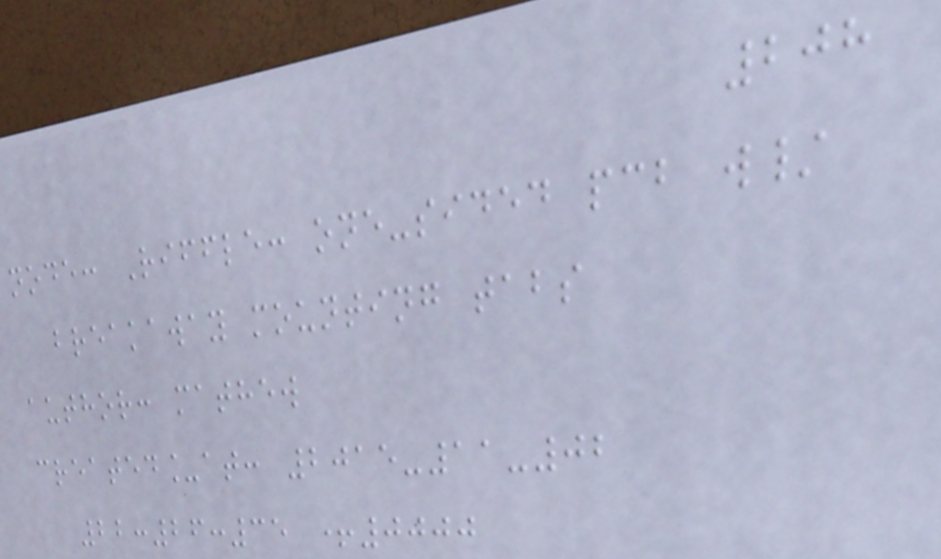208
node: Riffle: one-sided pcb w/
breakaway mounting tabs
author: mathew
created_at: 2015-11-02
22:26:35 +0000
